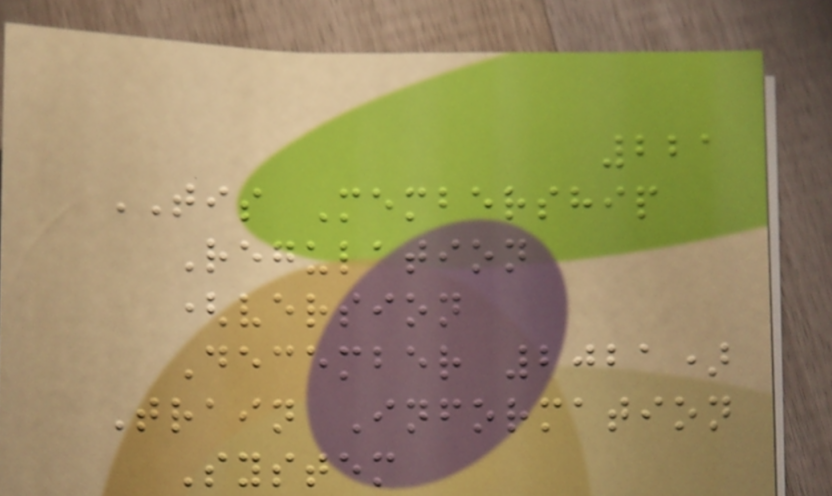221
TIS Membership
Regulation
(version
December 2021)
Train Information
System
